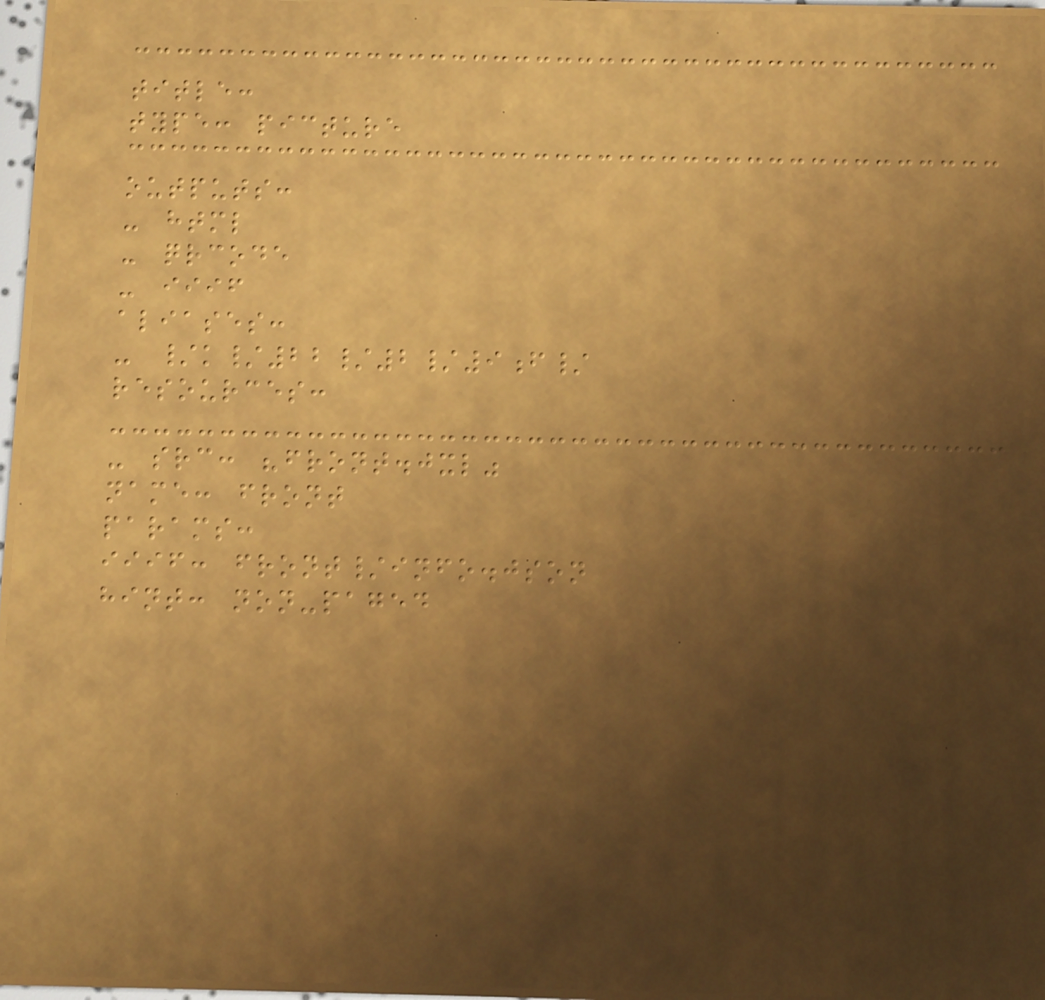title:
type: picture
outputs:
- html
- qrcode
- iiif
aliases:
- /k/22/2/9f/
resources:
- src: "front.jxl"
name: front
params:
iiif: front/info.json
hint: non-paged
